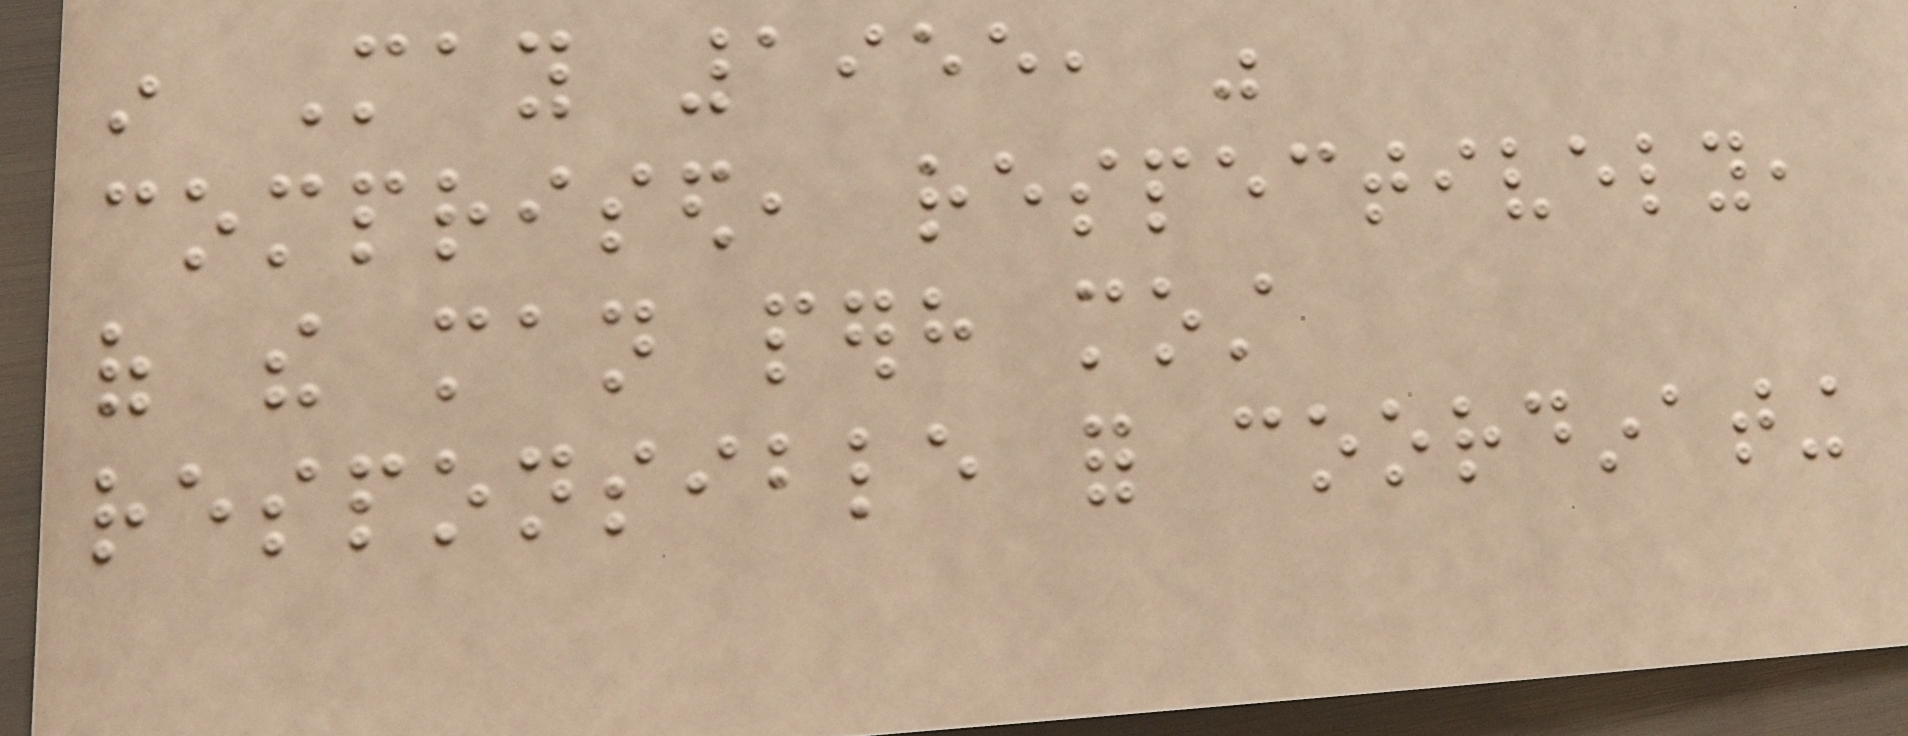in May 1955, was
comprised, respectively,
of the man perhaps most
responsible for coordinating
